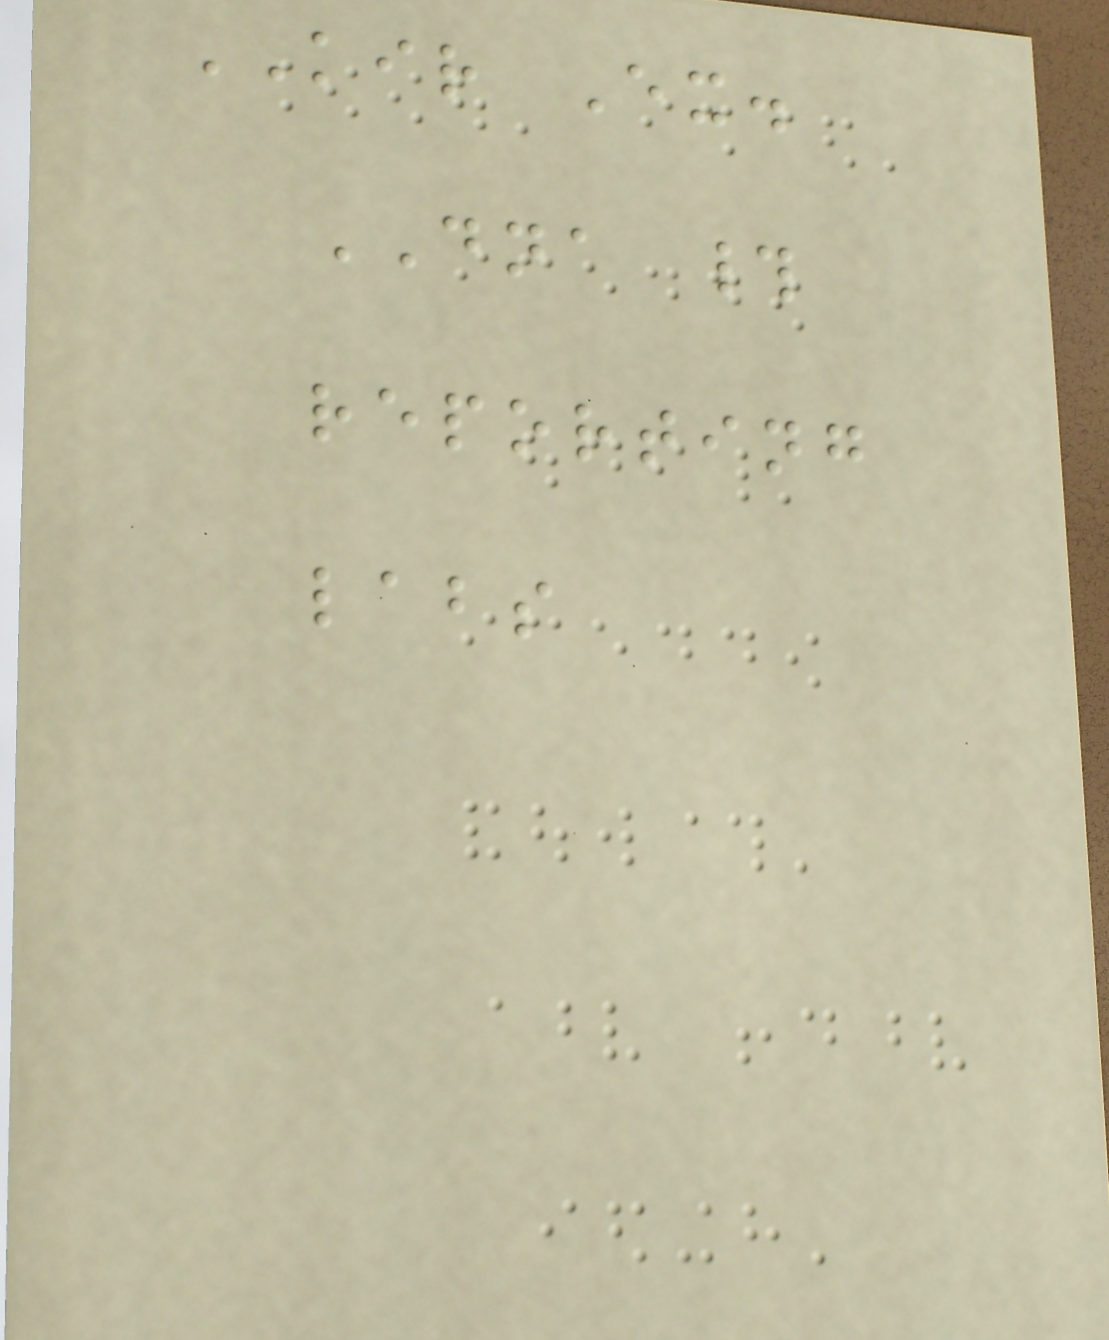KIR Ex.
DNA #
reporting
labs
